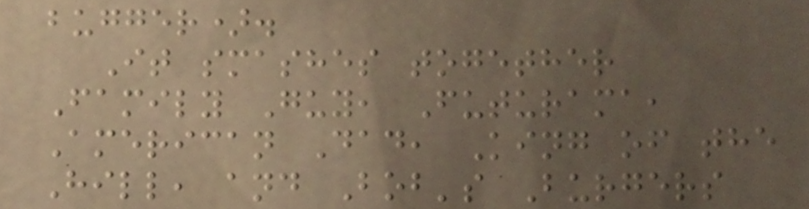bugger).
It smashes together
Family Guy, Futurama,
American Dad, King of the
Hill, and Bob's Burgers
